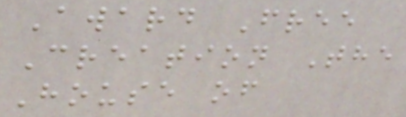Award Free
Creation The
House of
